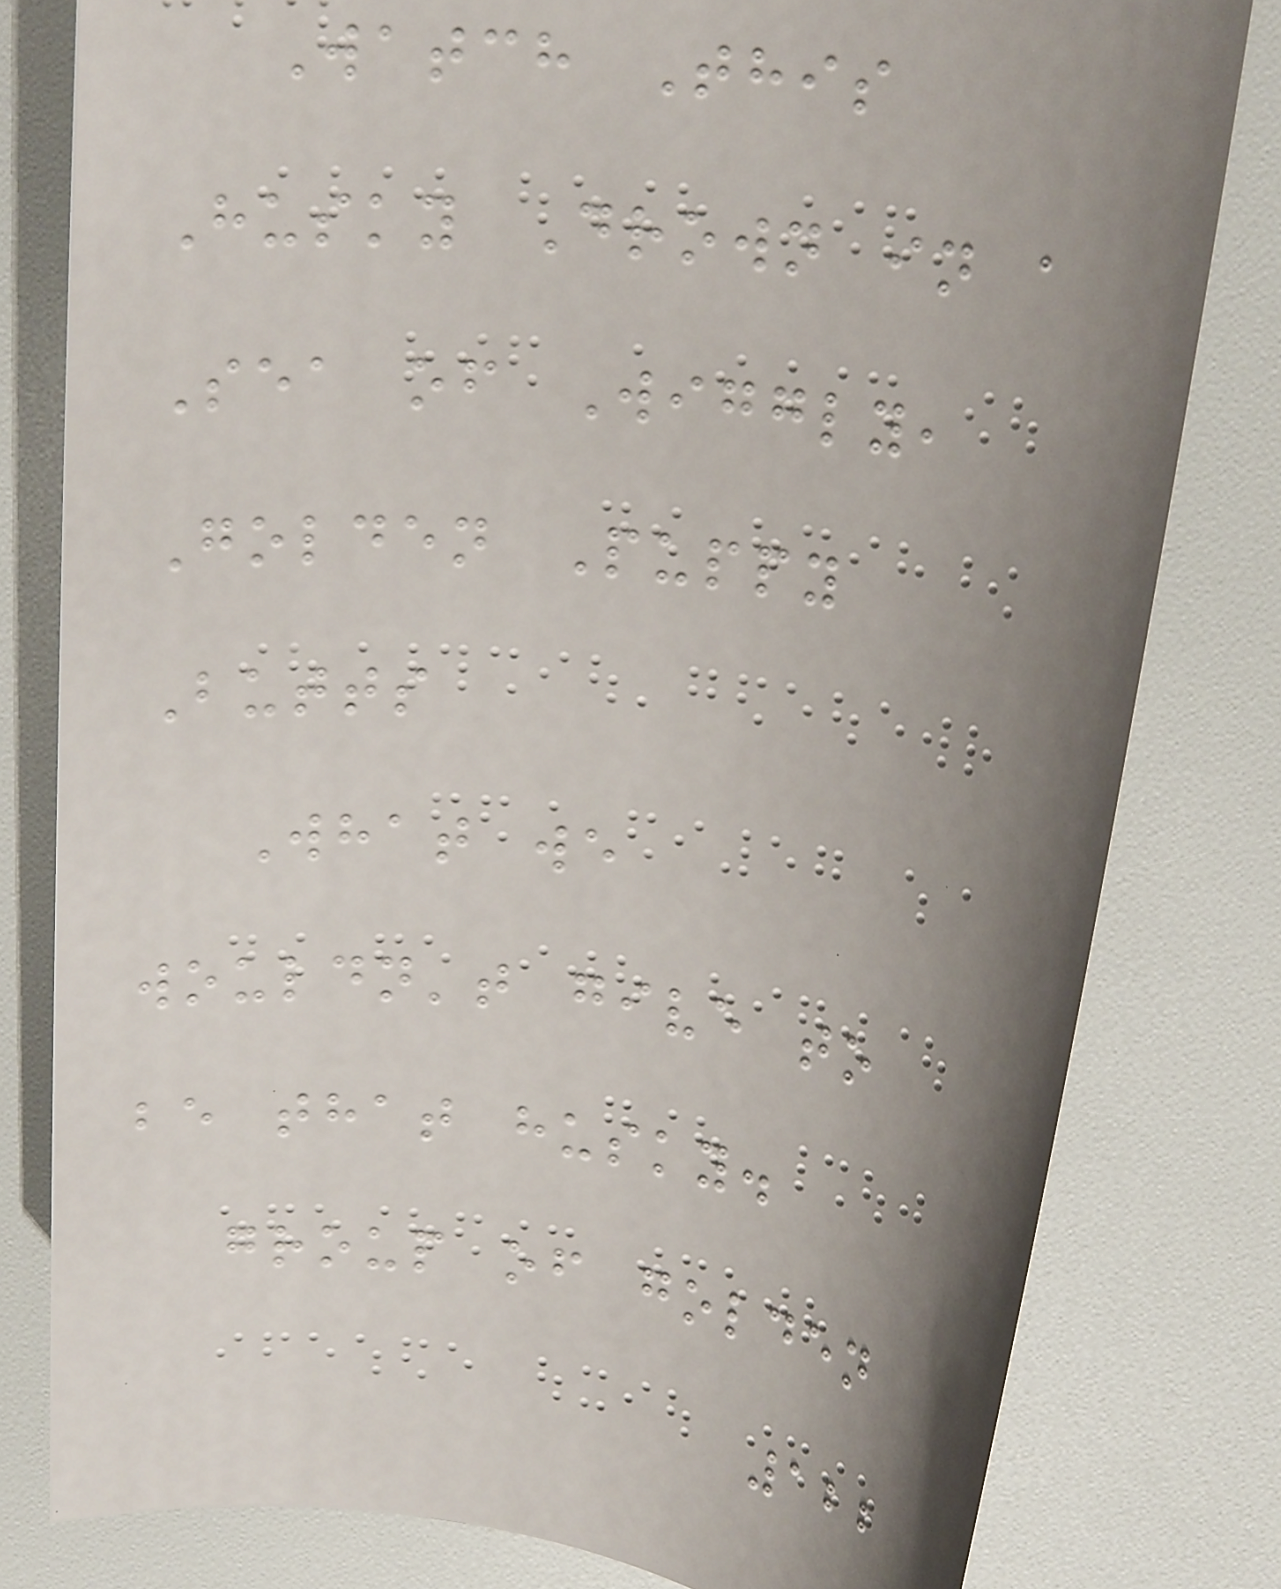Watch This
Husky Drown in a
Sea of Wiggly,
Golden Puppy
Butts
What we
wouldn't give to
be that husky.
group of golden
122
